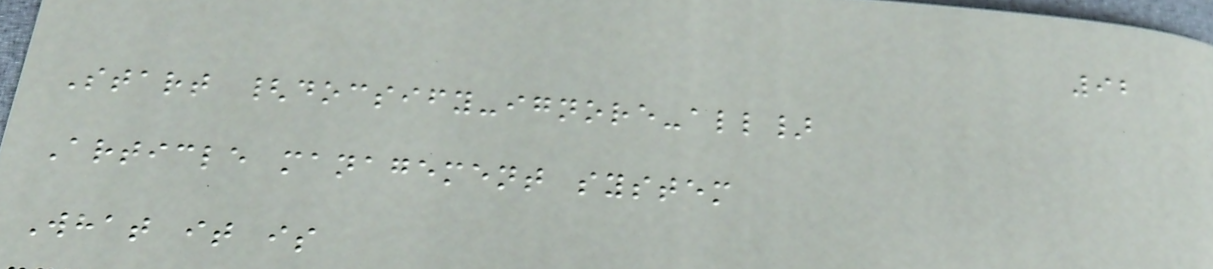92
Start {docsify-ignore-all}
Article management system
What it is
